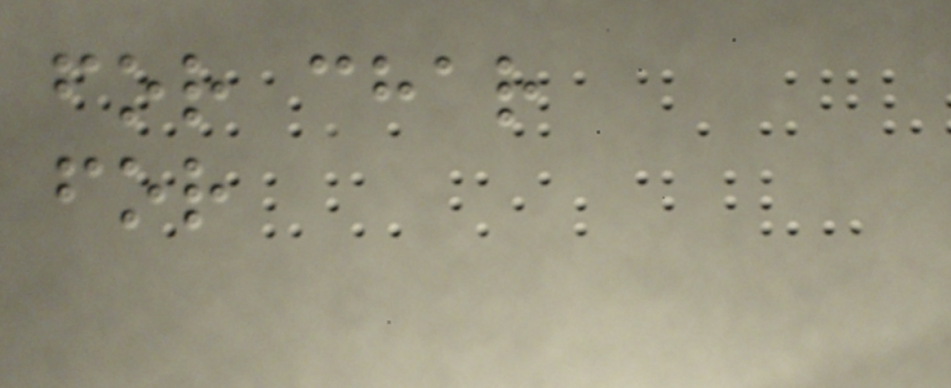for char
for
